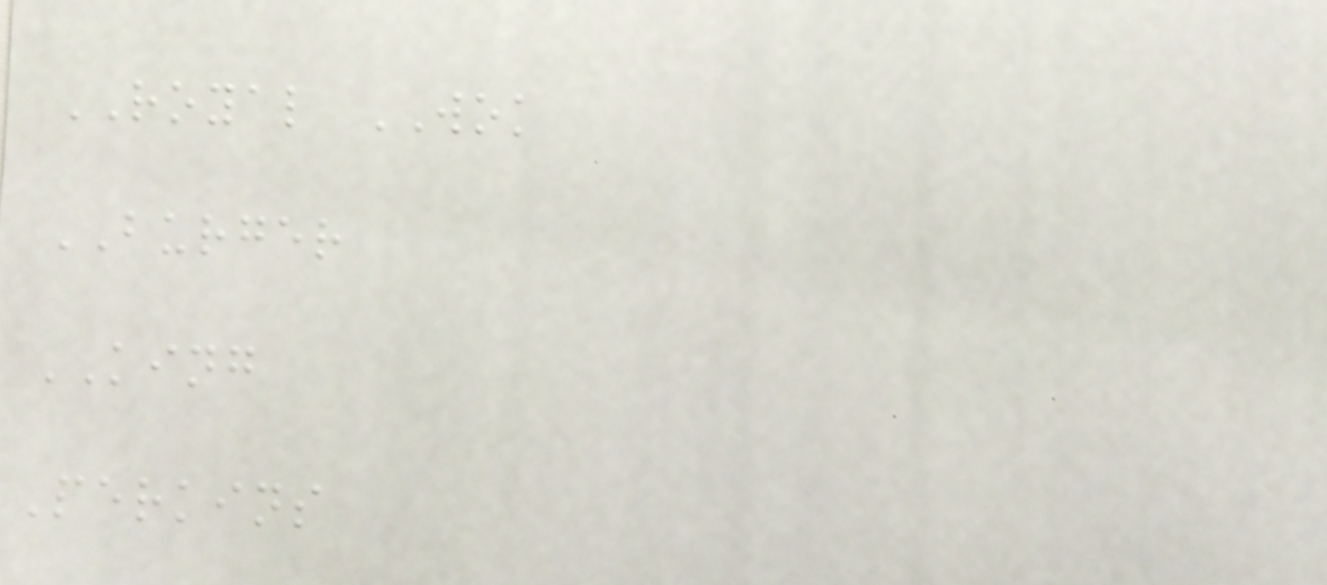ROYAL WOK
BURGER
KING
Perkins
